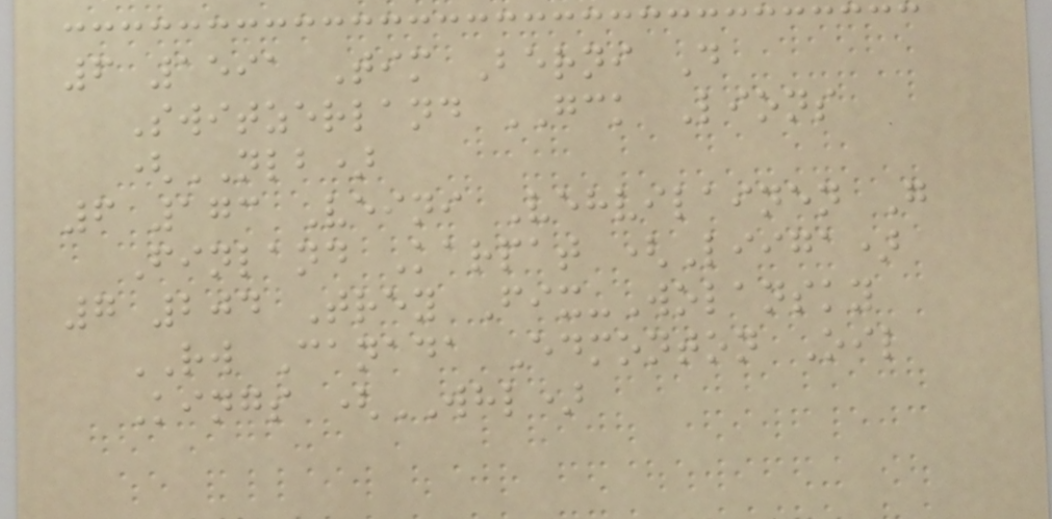6 1591 Tim Berni D
Switzerland GCK Lions
(NLB)
6 173 Veini Vehvilainen G
Finland Karpat (Liiga)
7 204 Trey Fix-Wolansky
RW Canada Edmonton Oil
Kings (WHL)
